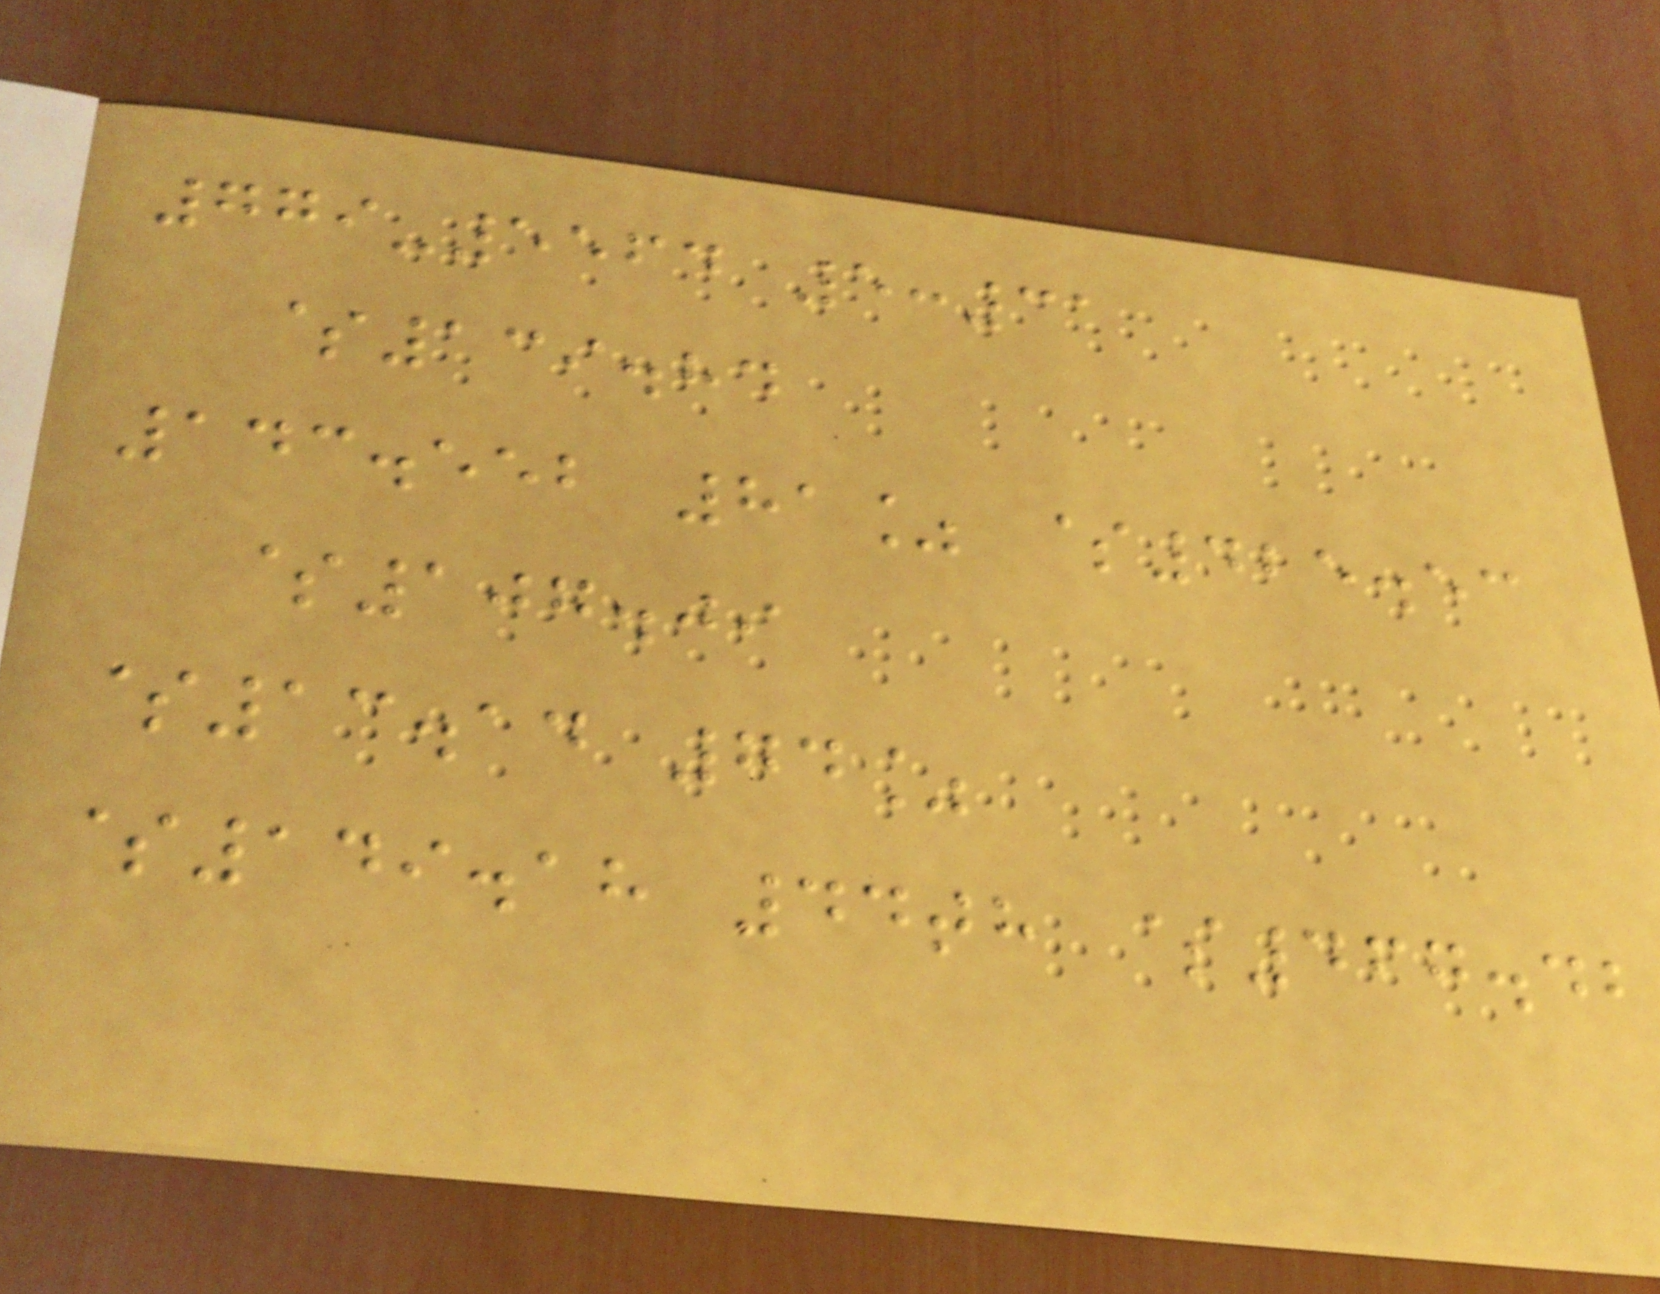779-5564 5:31
$139.84
143.552 81% $425.53
$107.09
$13.14 74%
$149.18 44th $467.42
